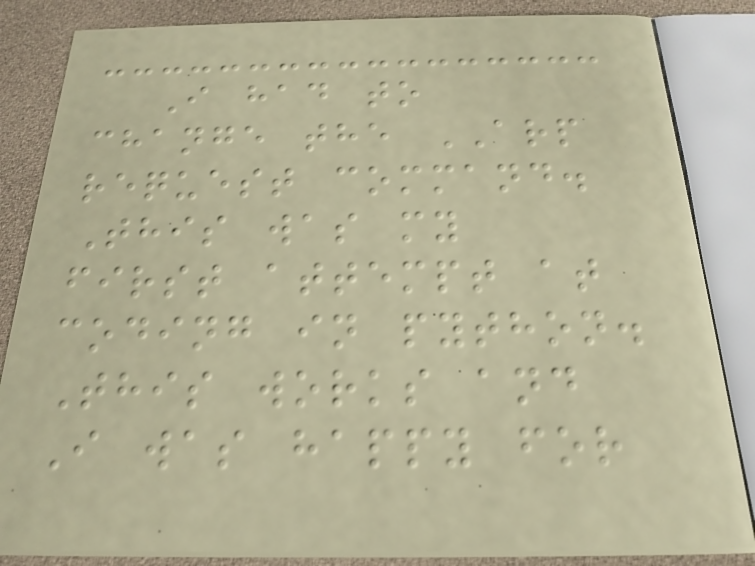I had to
change the ARP
request command.
This was my
first attempt at
coding in python.
This works and
I was happy for
